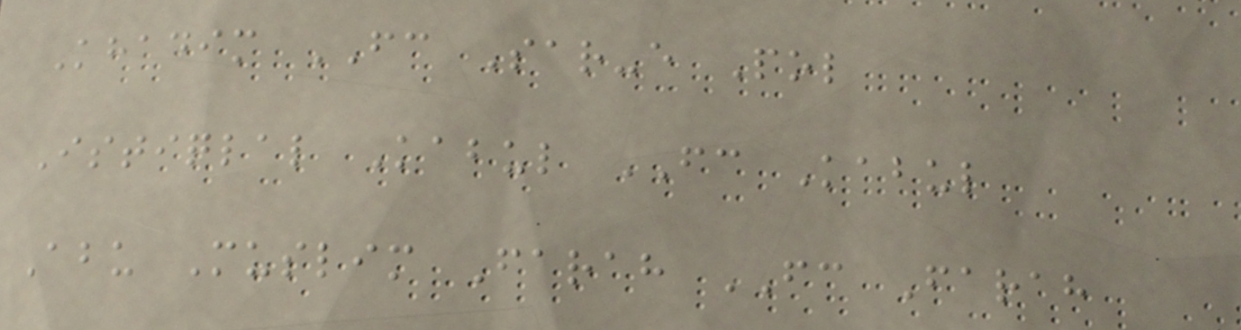Khadim FC Sar-e Pol
Istiqlal Kabul FC Kabul
Abu Muslim Farah FC Farah
